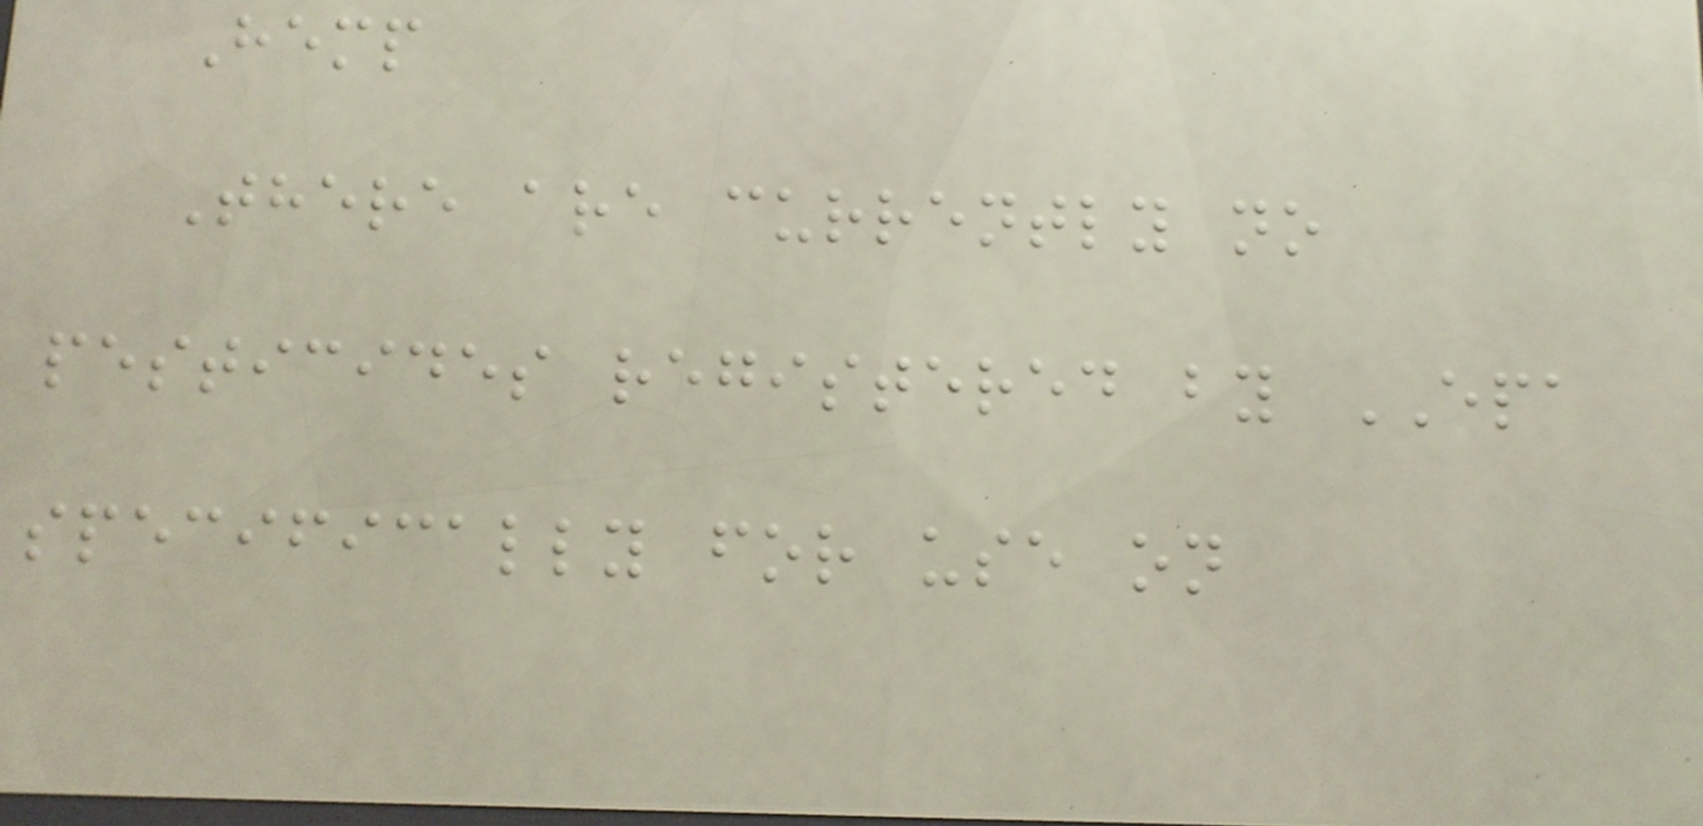Hemp
There are currently no
pesticides registered by EPA
specifically for use on
